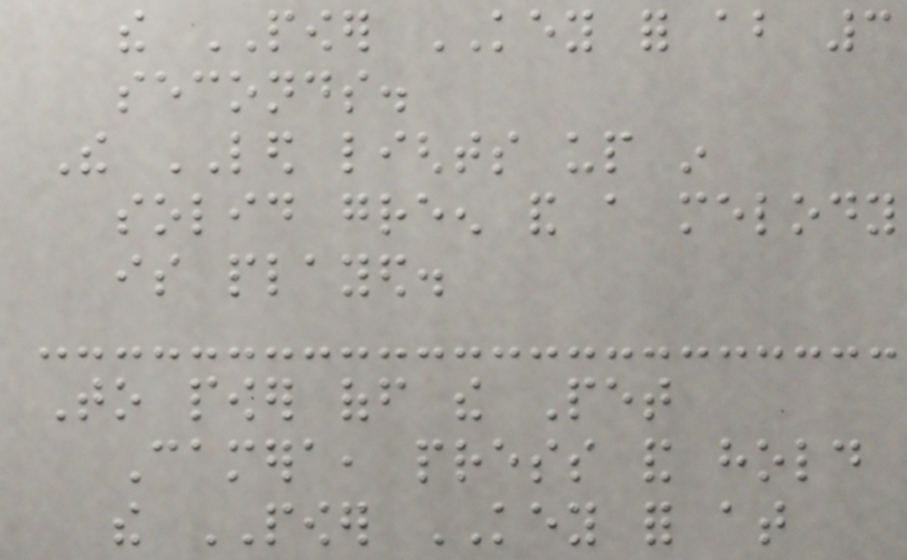the POWER KEY for about 3
seconds.
The LED lights up in
solid green and a melody
is played.
To power off the Pet
Camera, press and hold
the POWER KEY for at
